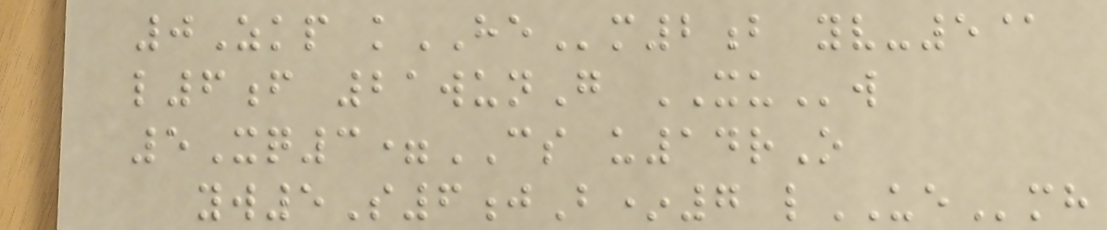0Zkp kHEm2b yv-5@
l6f 21wunG XUw
5Xq3=CS u14rO
yw5S6jB*7 lUEmh
